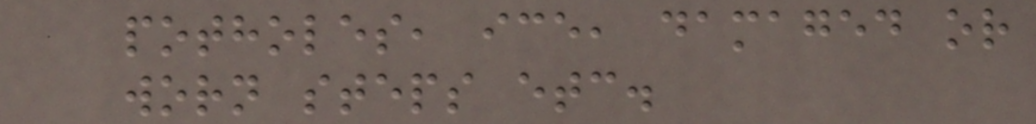potholes, ice, damaged or
worn steps etc.
